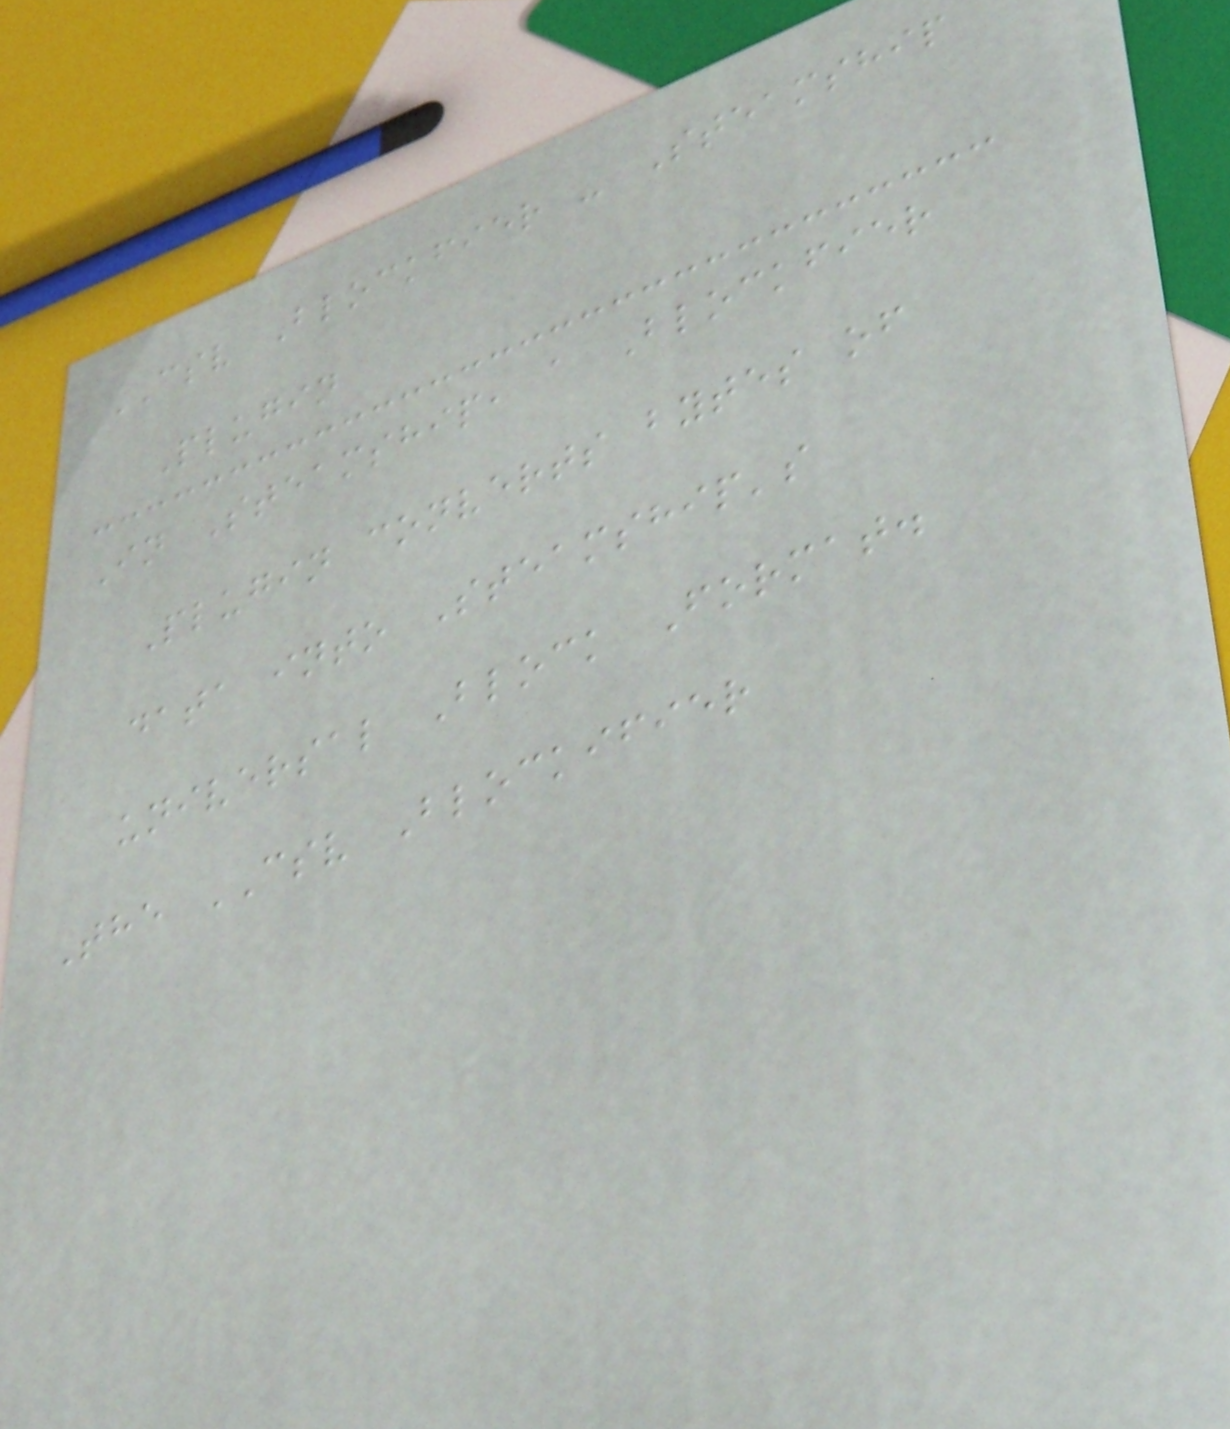CSV Blockfier - Steamship
Plugin
In Steamship, a Blockfier
Plugin converts bytes of
data into Steamship's
universal Block Format.
The CSV Blockifier
